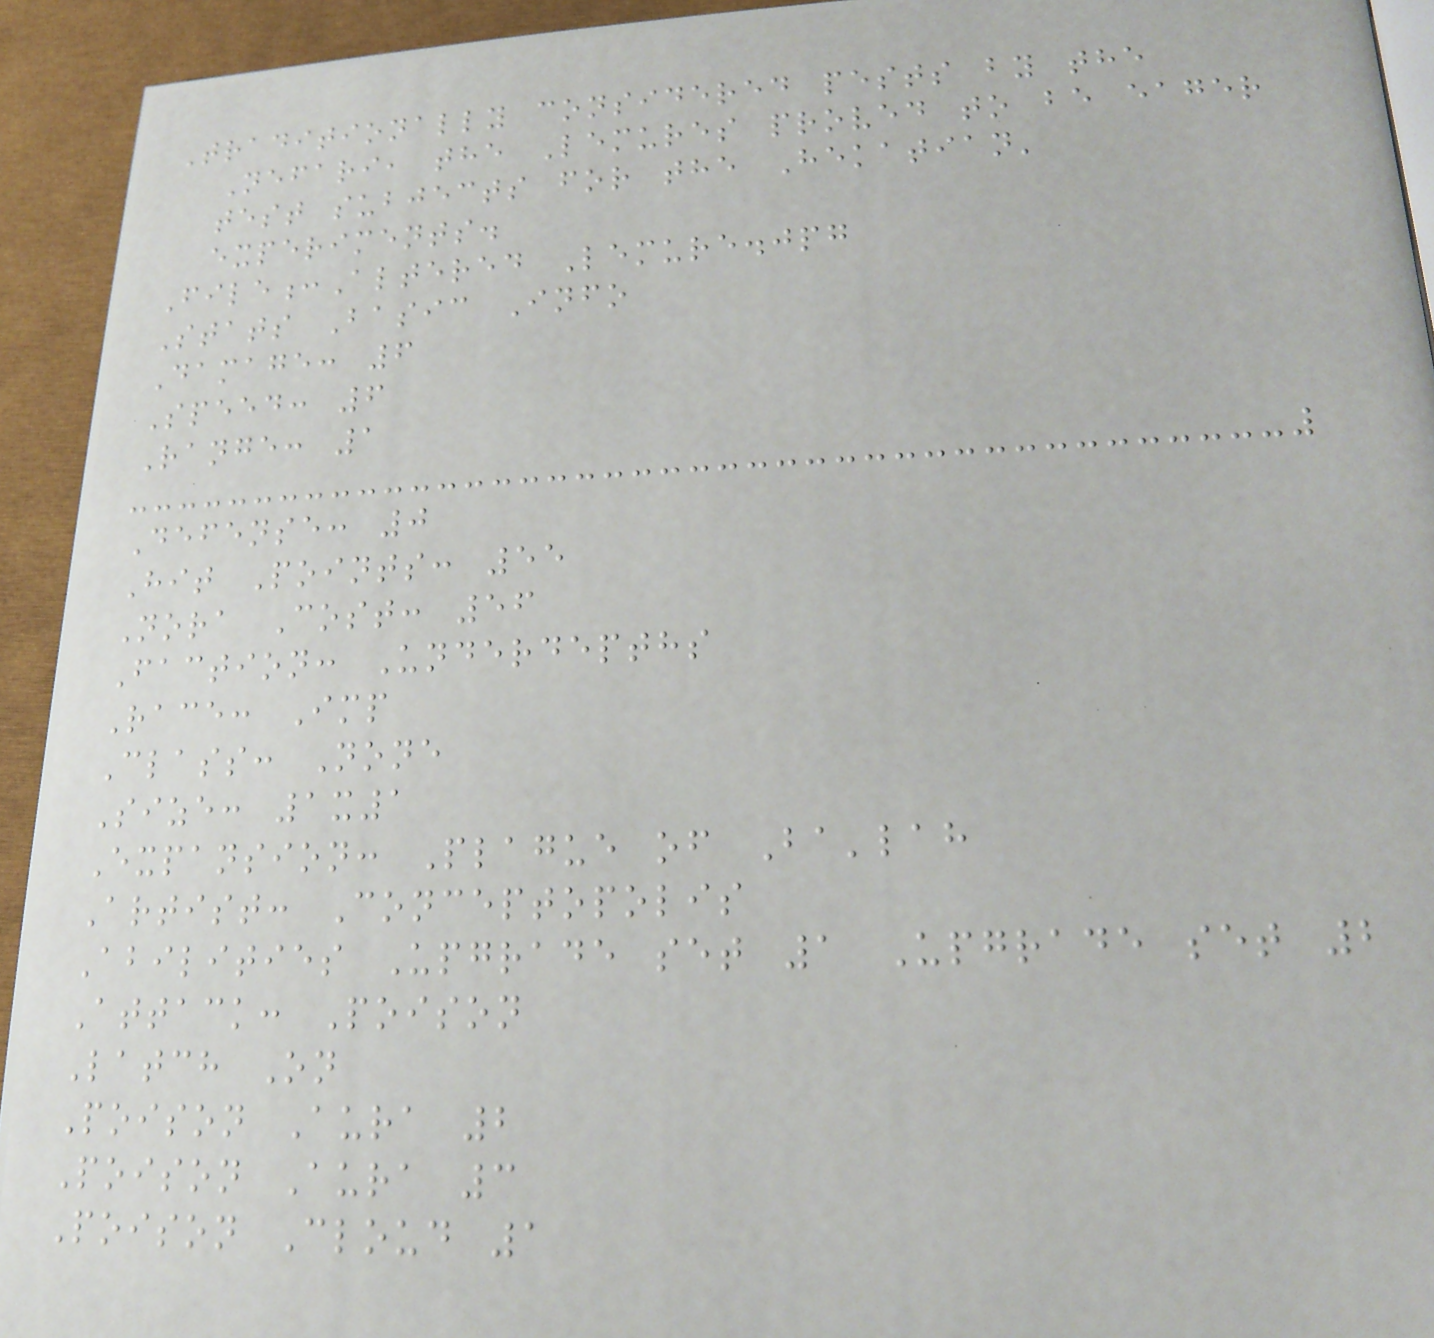Traditionally considered pests by the
Nefari, the Lemures proved to be eager
test subjects for the Hekatian'
experiments.
File:Altered Lemure.jpg
Stats Basic Info
Damage: 6
Speed: 6
Range: 1
Defense: 0
Hit Points: 55
Nora Cost: 56
Faction: Underdepths
Race: Imp
Class: None
Size: 1x1
Expansion: Plague of Ba'lah
Artist: Conceptopolis
Abilities Upgrade set 1 Upgrade set 2
Attack: Poison
Latch On
Poison Aura 2
Poison Aura 3
Poison Cloud 1
